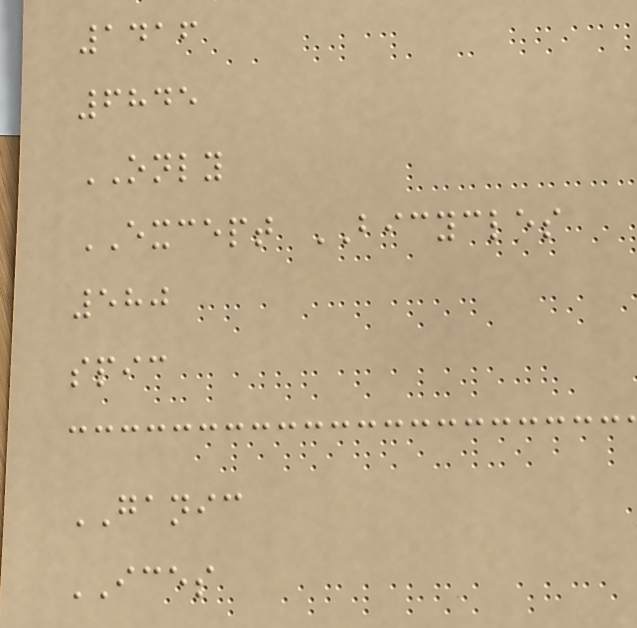1416
6845
ONLY
EXCEPT BICYCLES
580
spic
GANIC
ICES
